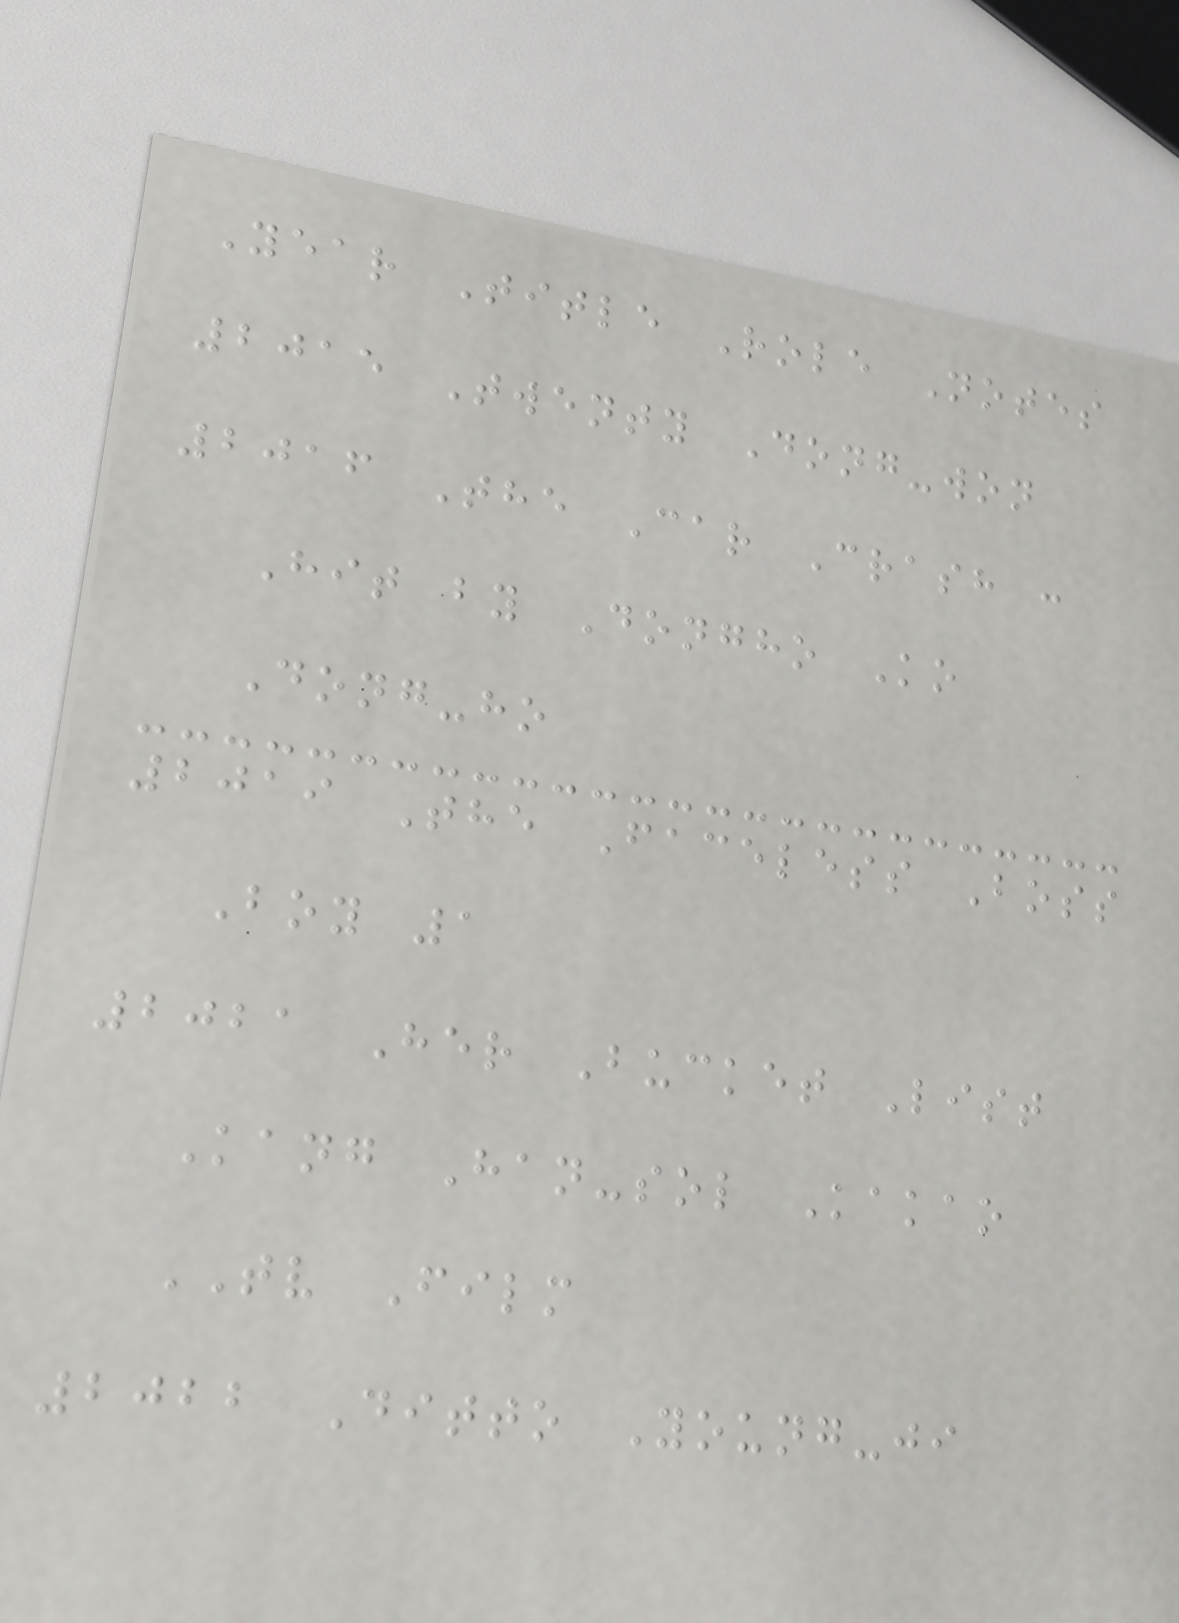Year Title Role Notes
2015 Twenty Dong-won
2016 The Car Crash :
Hit by Dongho Ko
Dong-ho
2019 The Faceless Boss
Boy 1
2021 Her Bucket List
Kang Han-sol Kakao
TV Film
2022 Ditto Young-ji
